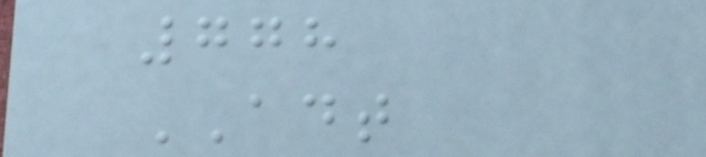778
ADT
